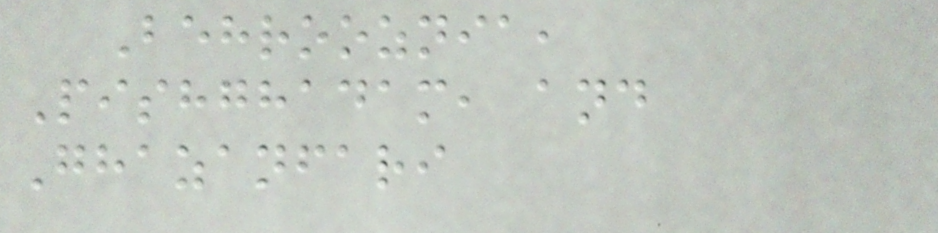Behrooznia,
Pishghadam, and
Ghazanfari
